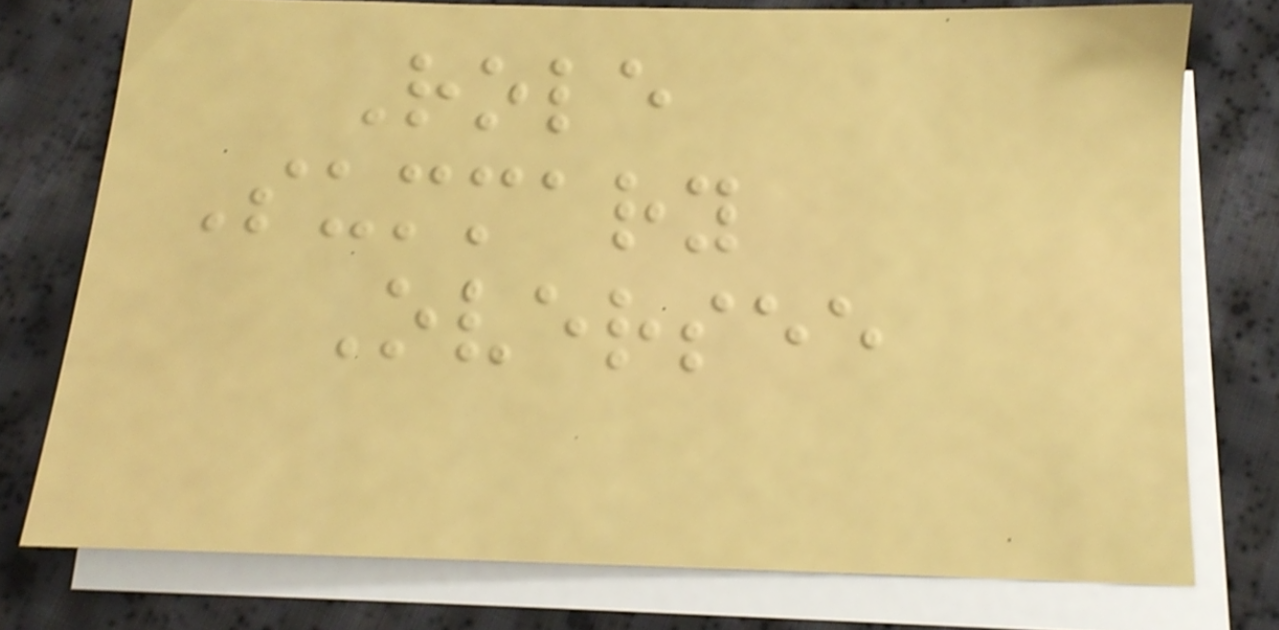Role
Summary
Oversee
